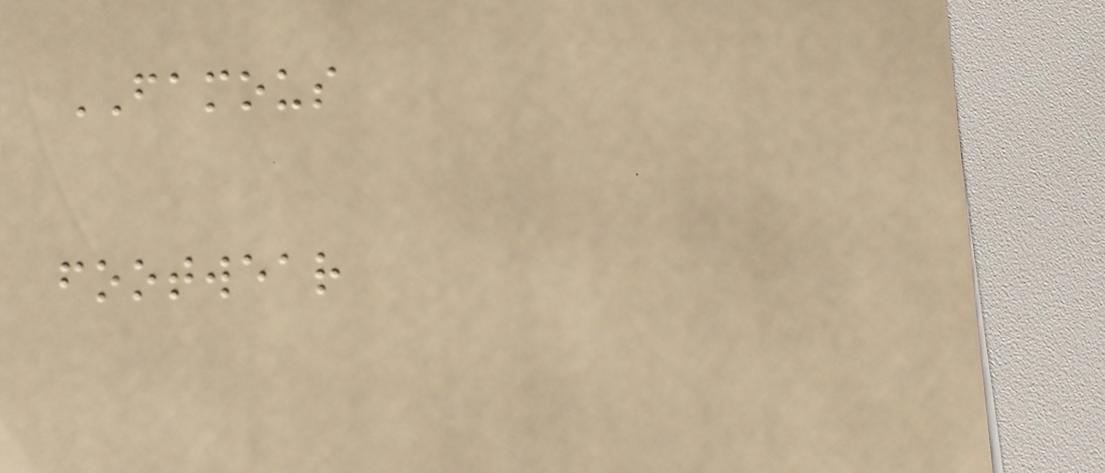FAMOUS
footwear
